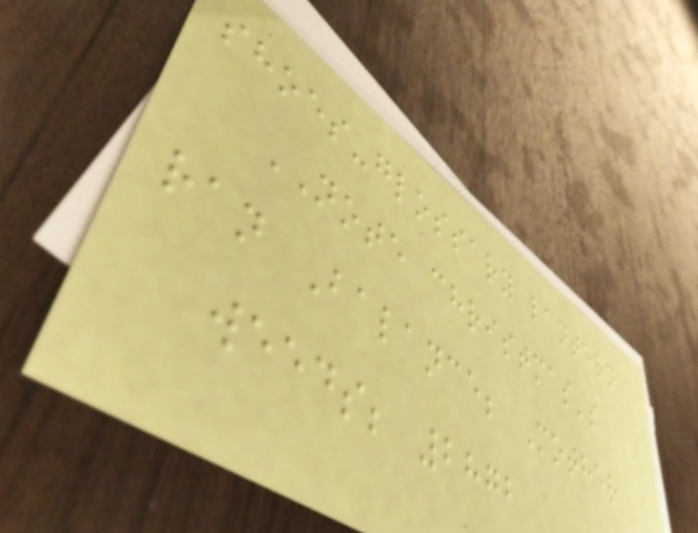shoes-glossary lantern
NOTE christmas's
ran Balance; Mother
weeds; 2872
